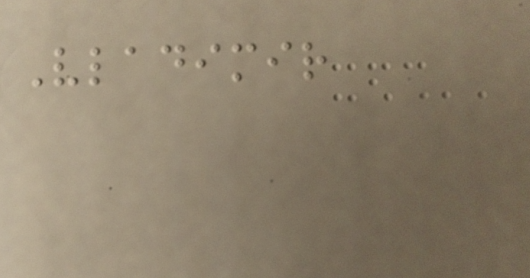Vladimir
